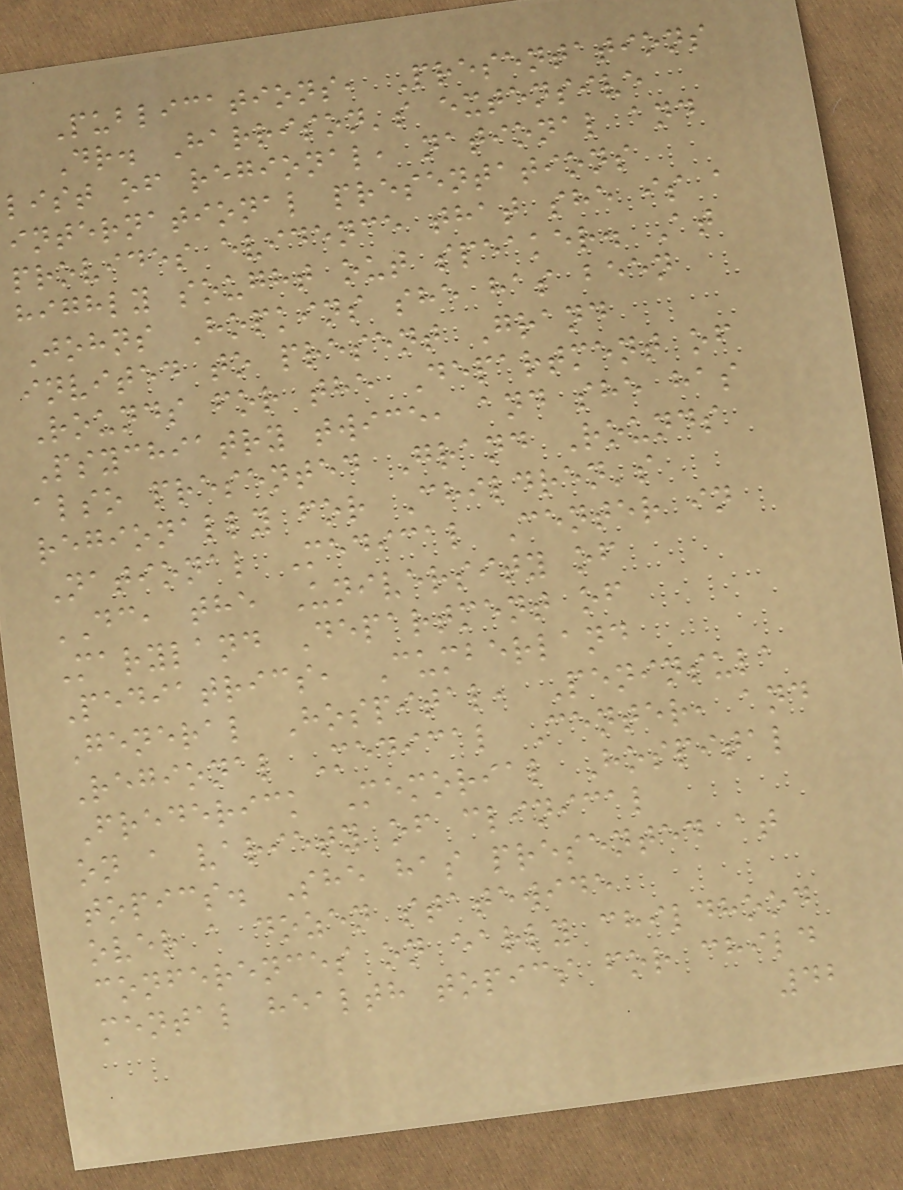Publications, Presentations
Dr. Harrison's extensive
list of regional, national and
international presentations
provides evidence that she is a
highly sought out speaker. At
Johns Hopkins she has been
invited to present Grand
Rounds for the Department of
Psychiatry twice, and she has
also presented Grand Rounds
regionally for Children's
National Medical Center in
DC, the University of
Maryland Department of
Pediatrics, Cumberland
General Hospital, Peninsula
Regional Medical Center, and
Frederick Memorial Hospital
on a variety of clinical
topics. She has presented at
over a dozen statewide
conferences on early childhood
mental health topics for child
42
